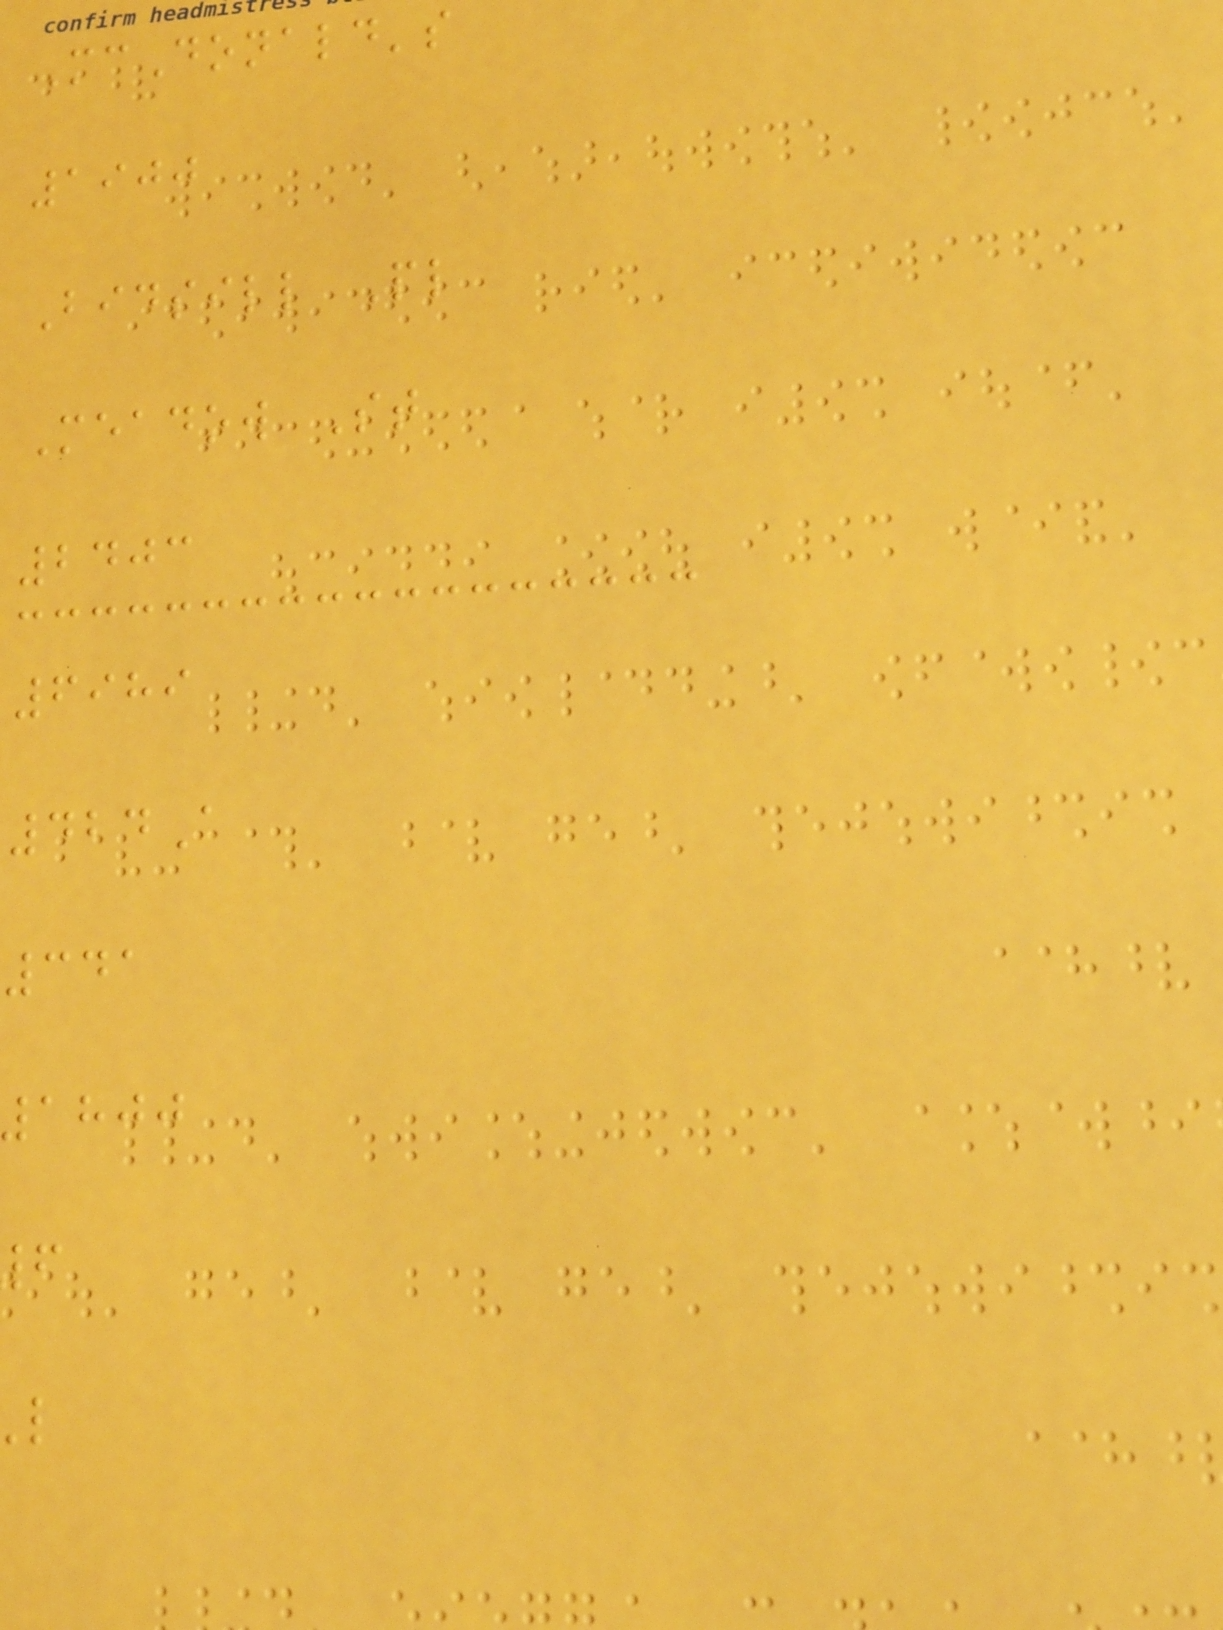McDonald's
1900
Bidsill Pl
Meadow St
2403
6989
424A
341
ahjj
